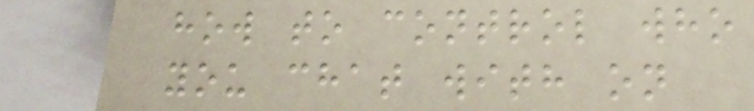how to control who
you chat with on
